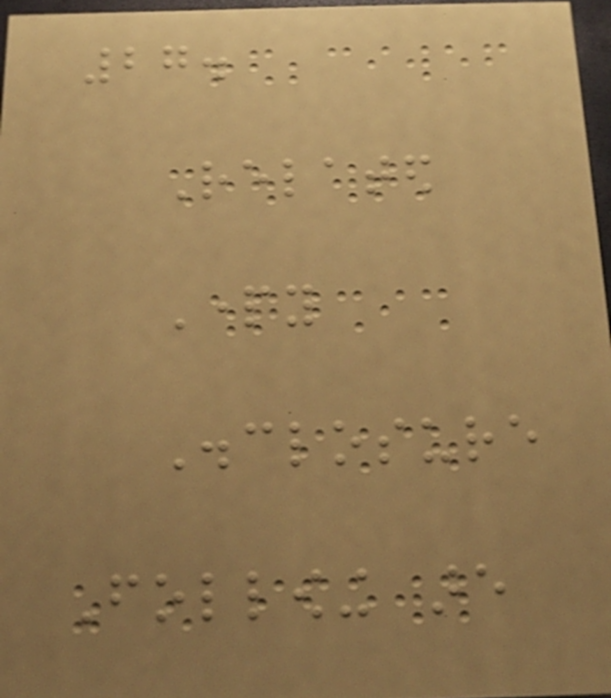27.
Related
Party
Disclosure
Following are
